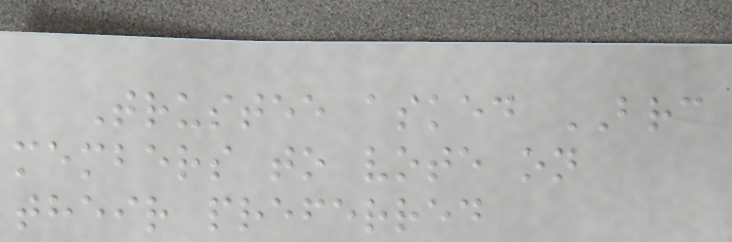Trustee asked BRC
members to vote on
their preferred
